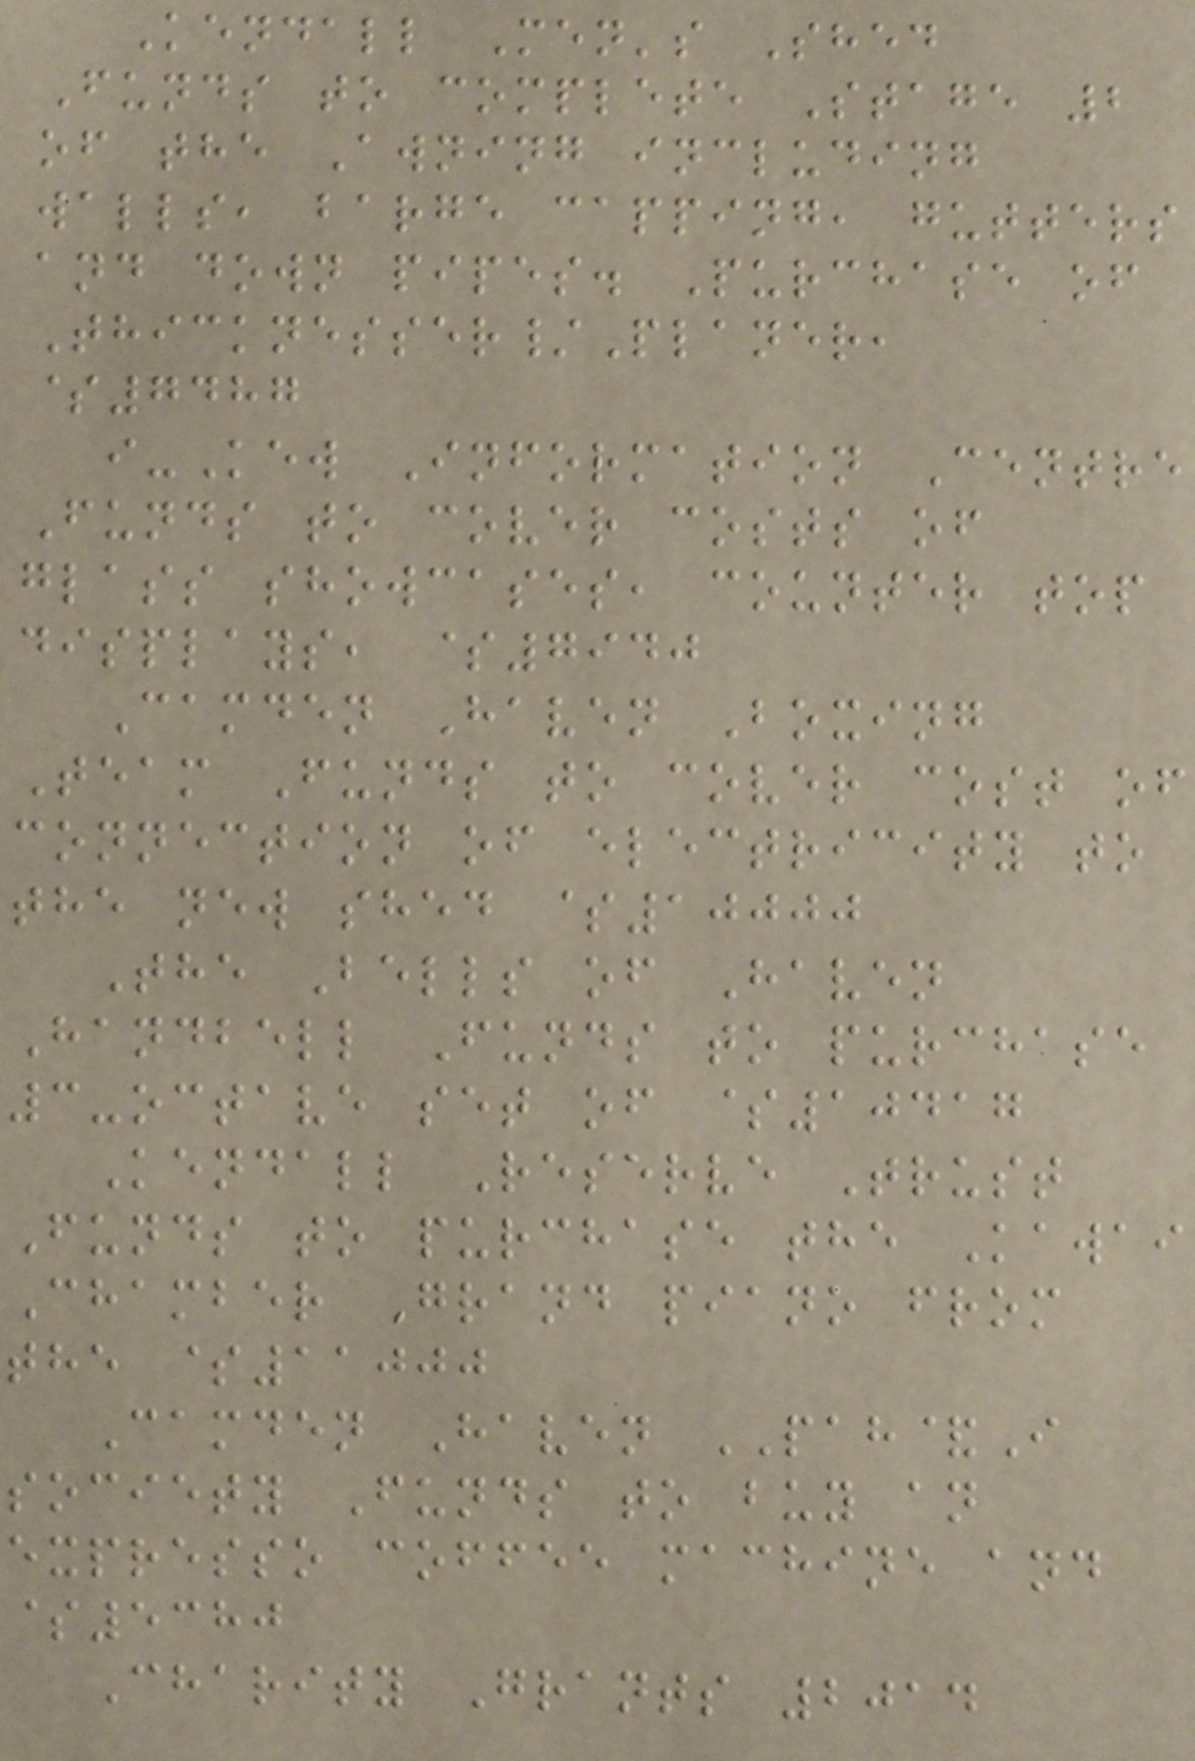Kendall Men's Shed
Funds to complete Stage 2
of the Awning including
walls, barge capping, gutters
and down pipes. Purchase of
Thicknesser/Planer,
$7487
i-Kew Information Centre
Funds to cover costs of
glass showcases, counter top
displays, $7940
Camden Haven Boxing
Team Funds to cover cost of
connection of electricity to
the new shed $10000
The Bells of Haven
Handbell Funds to purchase
3-octave set of $10417
Kendall Reserve Trust
Funds to purchase the Kawai
Chamber Grand piano from
the $11000
Camden Haven PAH&I
society Funds to buy an
expresso coffee machine and
$5380
Charity Grants 2014
